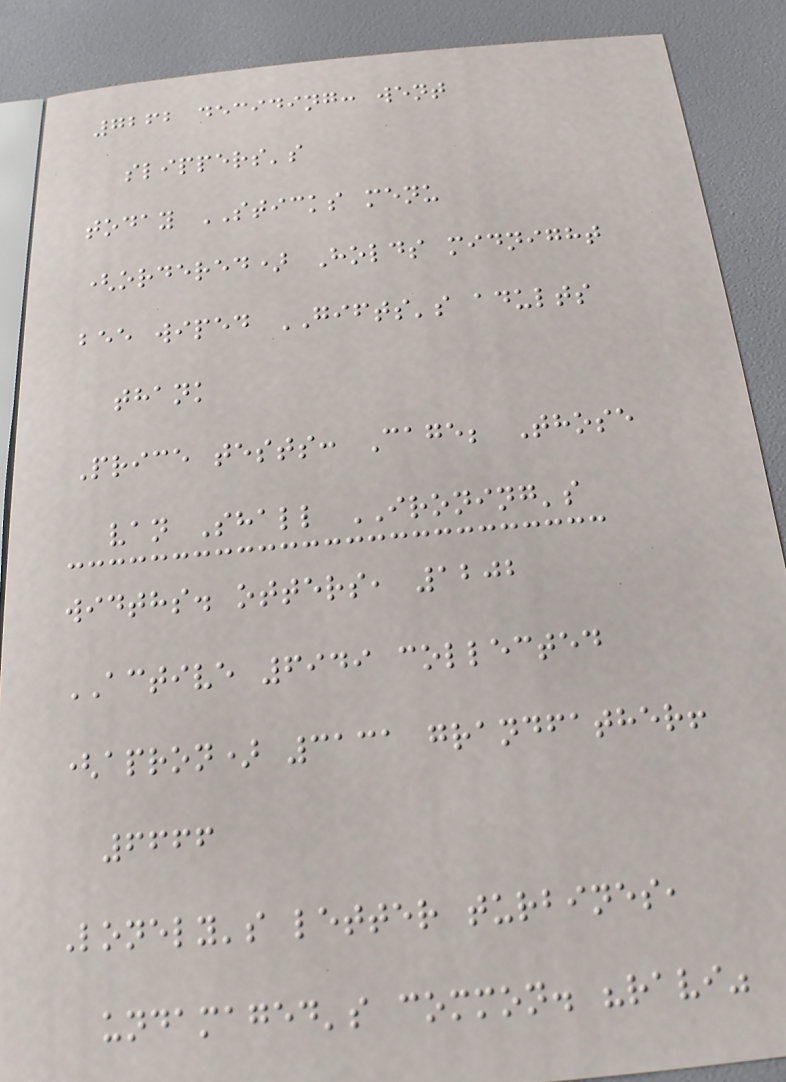7262 deciding: went
slippers's
today STICKS menu
(ordered) Holds midnight
bee wiped GIFTS's adults
thank
Price tests: Cage; Those
van Shall IRONING's
widths. otters, 1202
ACTIVE 6949 collected
(apron) 3131 grandfather!
6666
Lonely's letter turbines,
undamaged's common. "ravi"
